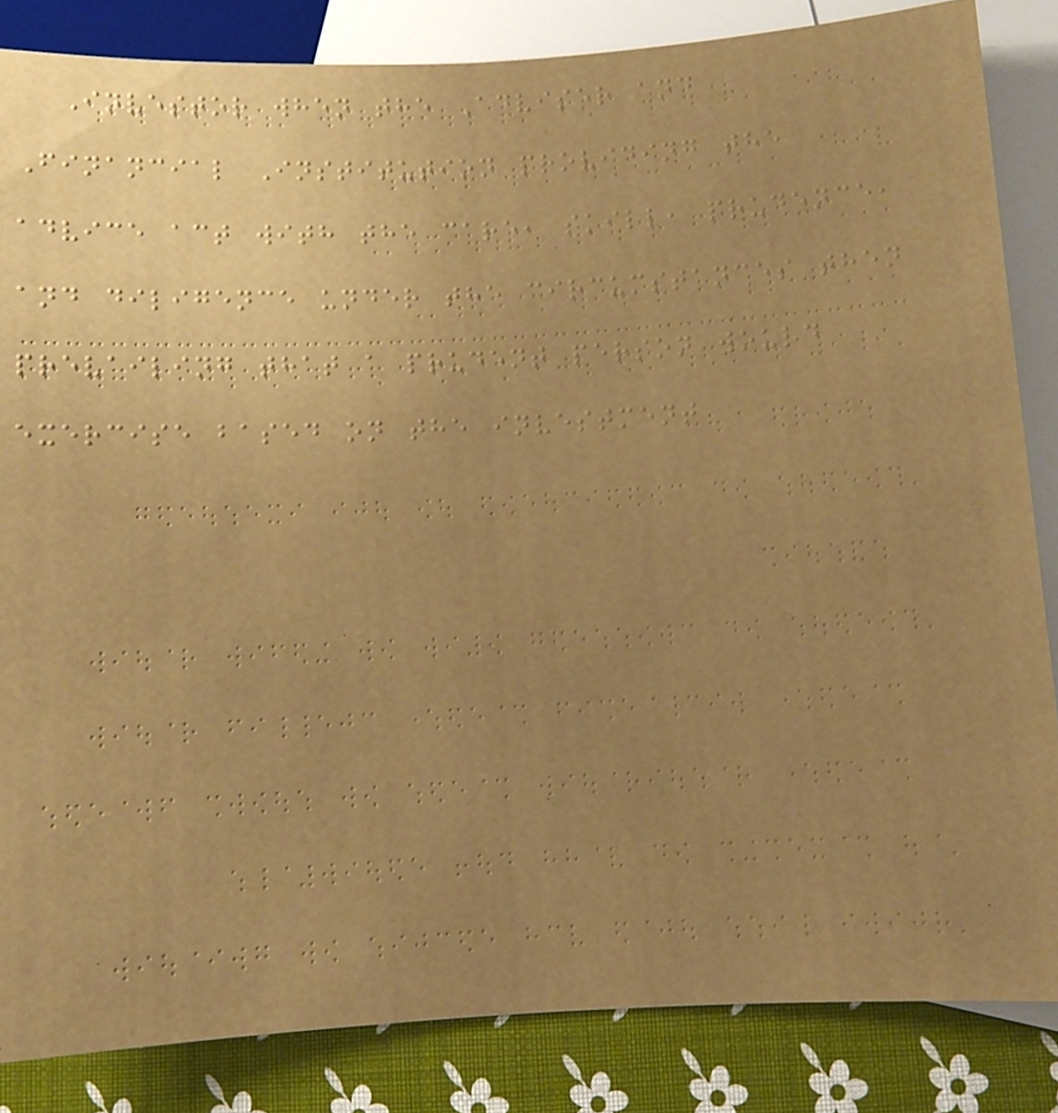Investor when the Adviser and
Financial Institution providing the
advice act with the care, skill, prudence,
and diligence under the circumstances then
prevailing that a prudent person would
exercise based on the investment
